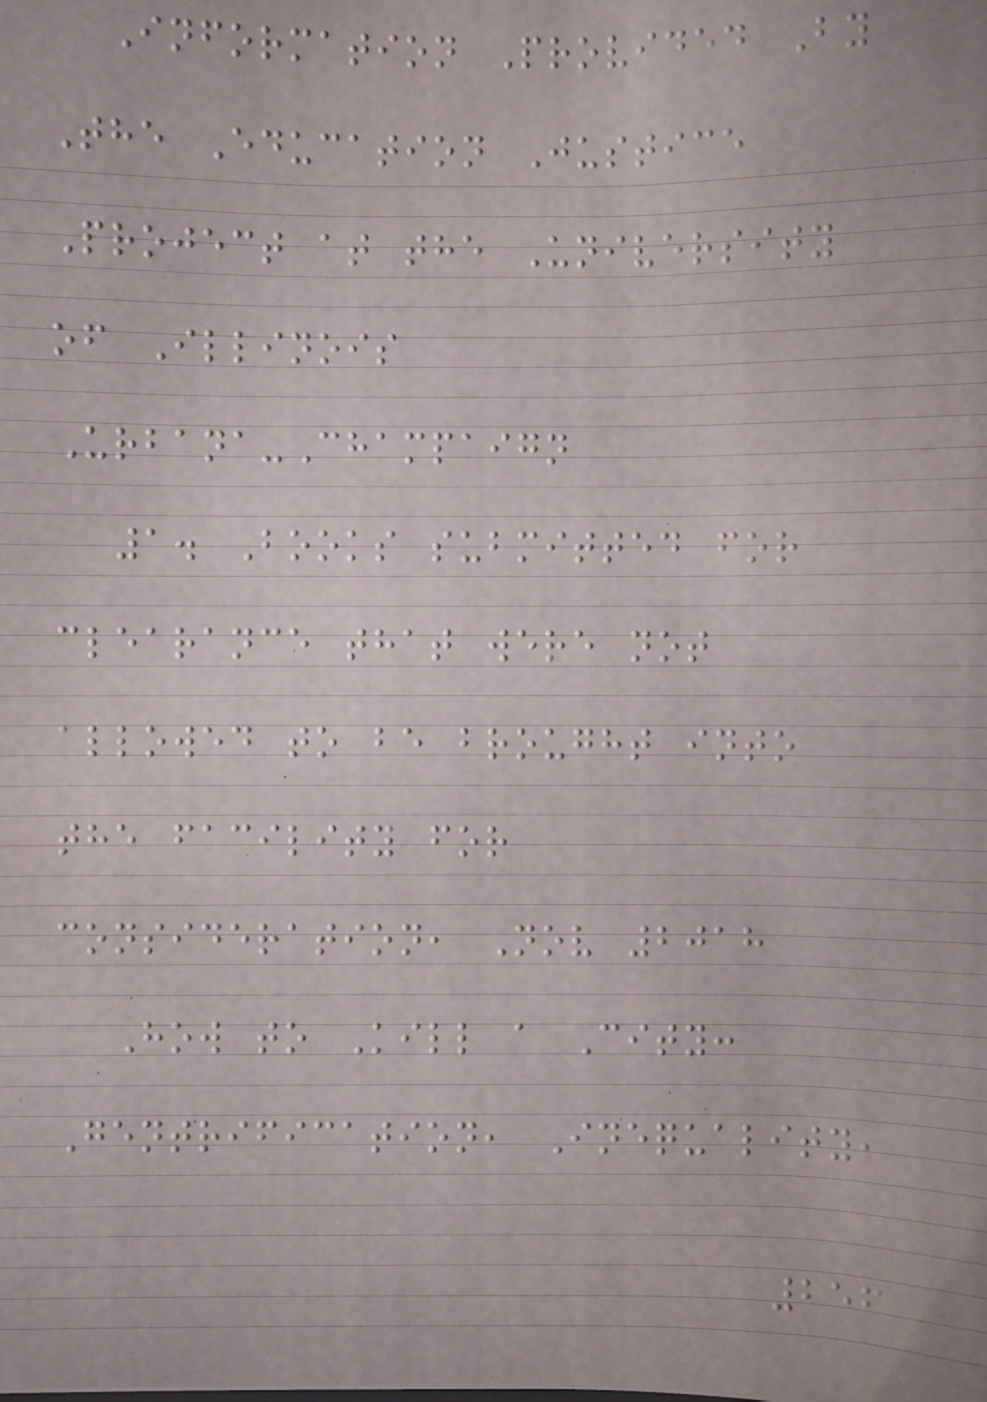Information Provided By
The Education Justice
Project at the University
of Illinois
Urbana-Champaign
1. Books submitted for
clearance that were not
allowed to be brought into
the facility for
consideration, Nov 2018
How to Kill a City:
Gentrification, Inequality,
256
